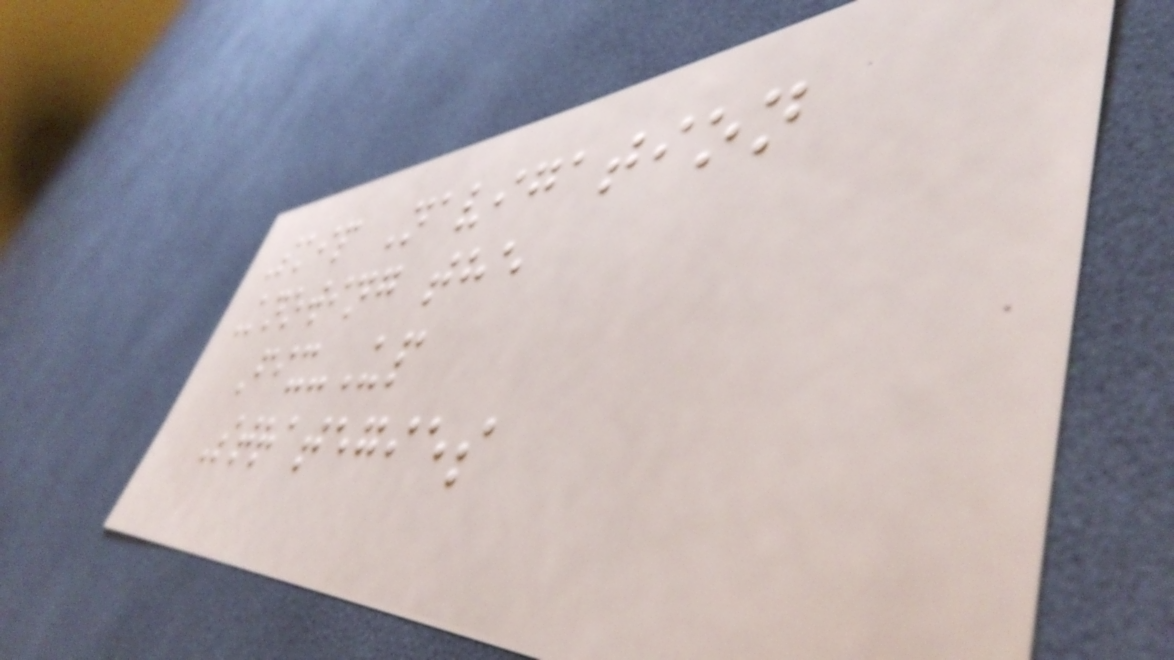Skip Navigation
Knowing the
Fix-Up
Strategies
